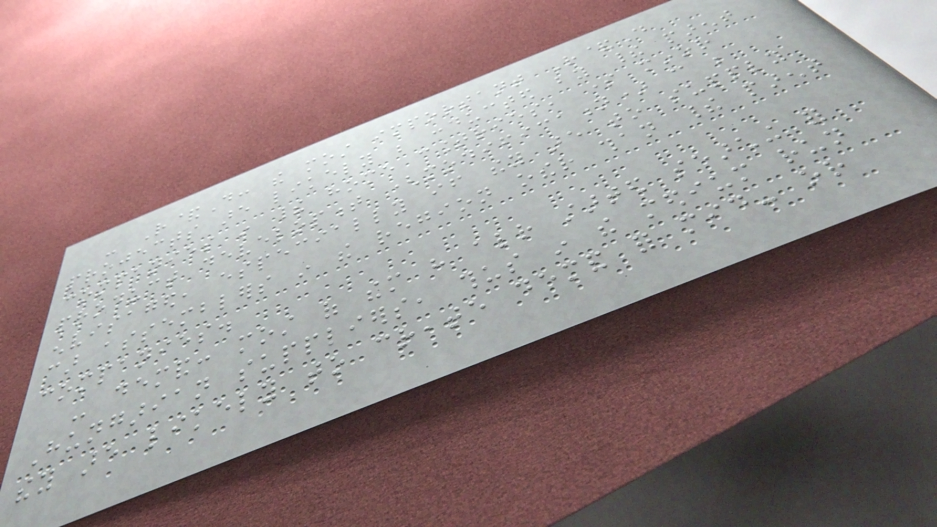- R&D: the most important R&D
projects are likely be conducted by their parent
companies in their home countries, some minor
product development (modification) can be
envisaged, especially if they are to supply
car assemblers in the region other than their parent
companies.
- demand: most of them have already started searching for
Hungarian suppliers, thus in the medium run
they are likely to create demand for mid- or
